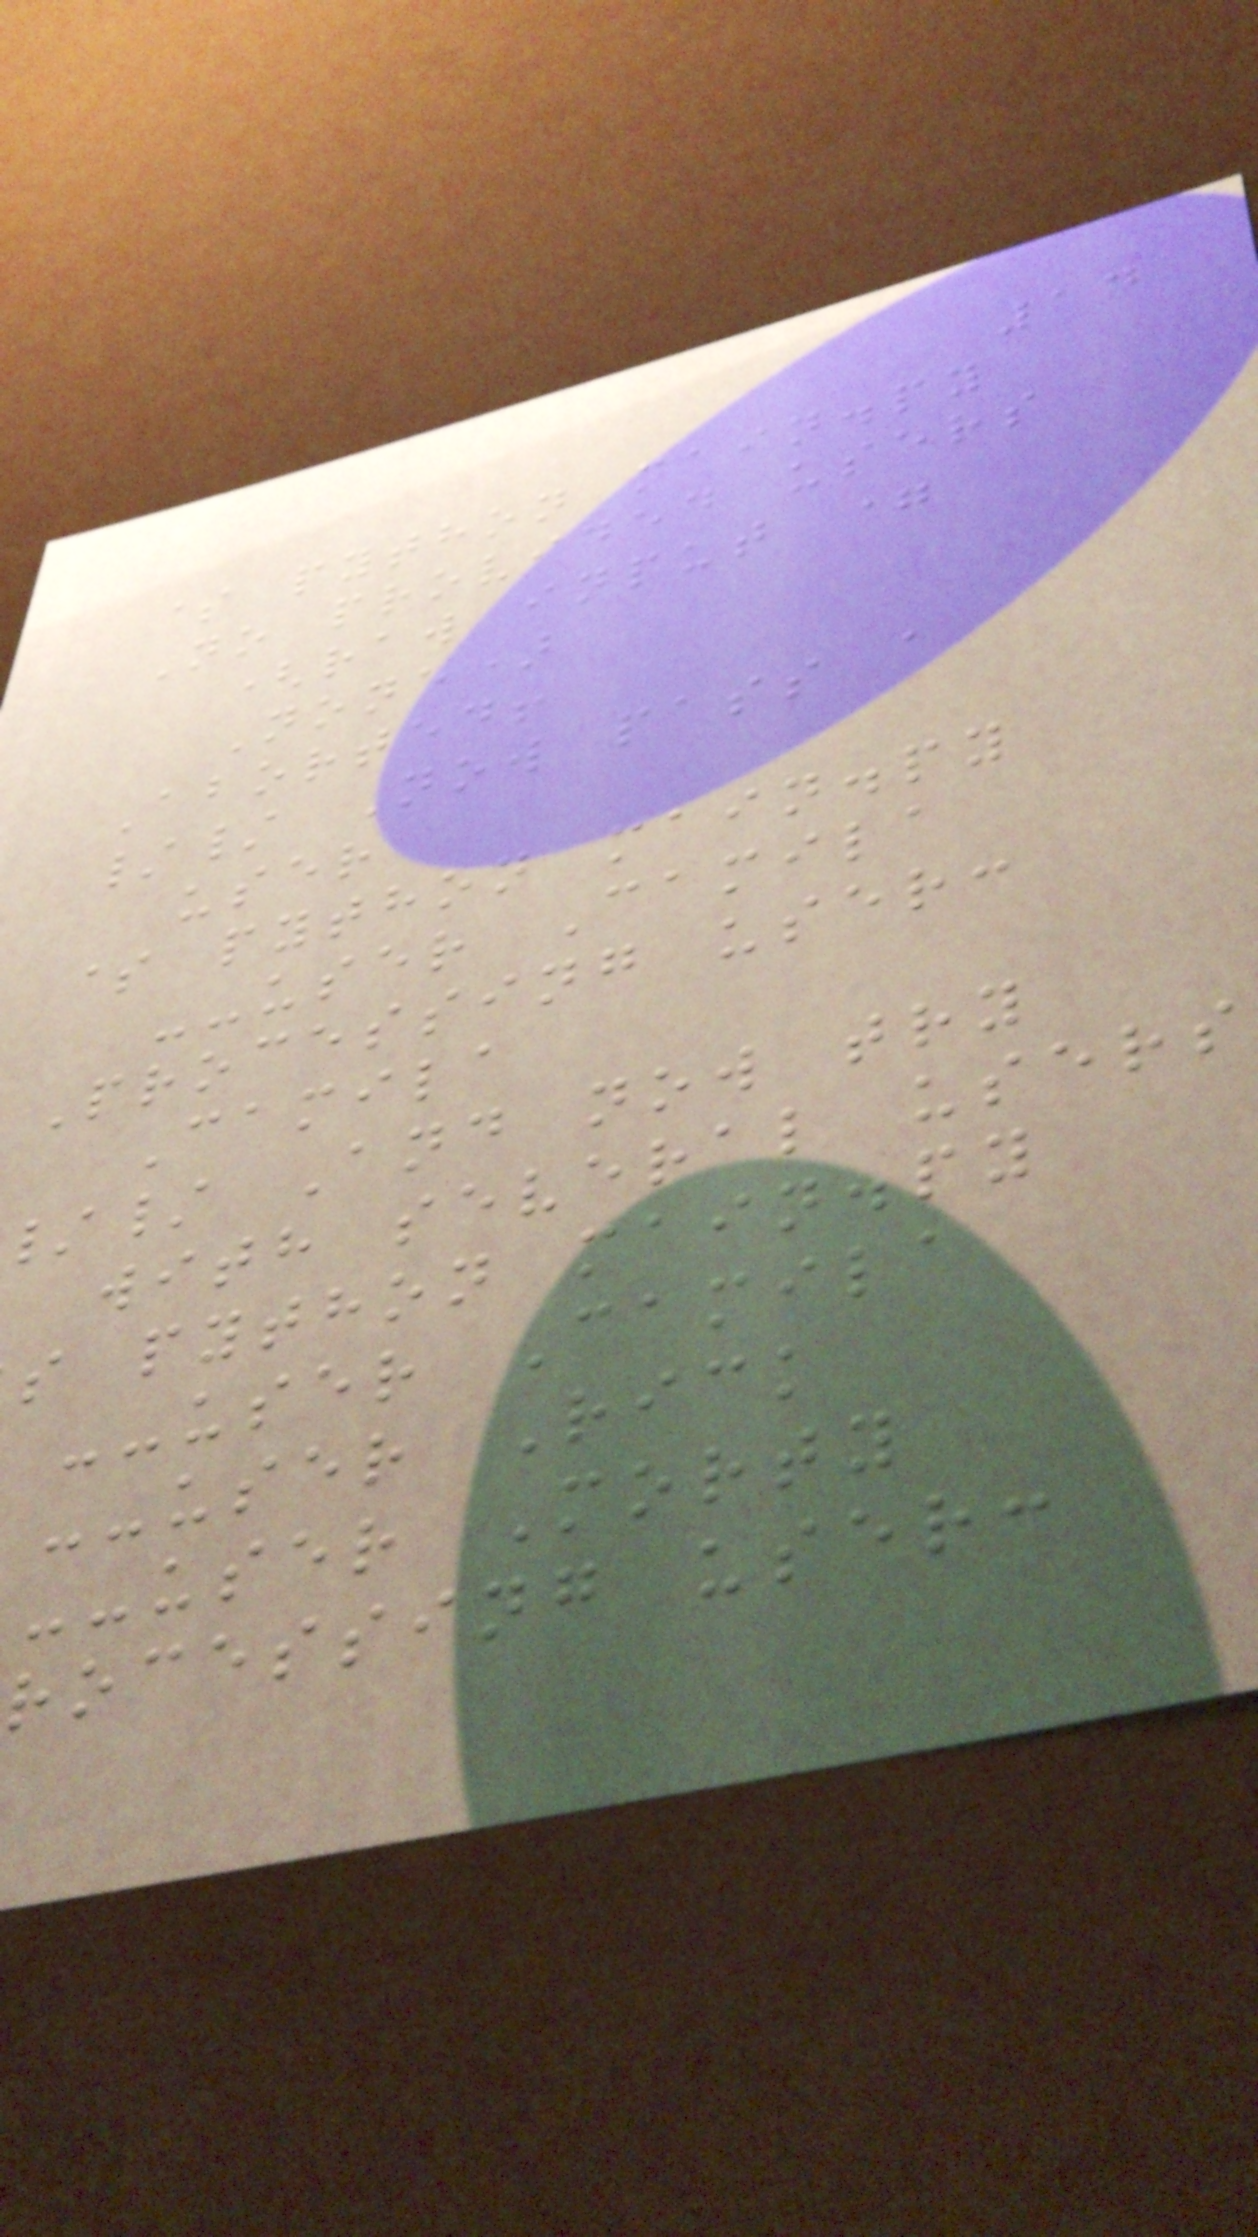14
$ python main.py
No provided users
(raw input =
None)
Aborted!
// Now pass a
user
$ python main.py
--user Camila
Processing user:
Camila
/ And now try
with several users
python main.py
--user Camila
--user Rick
--user Morty
rocessing user:
